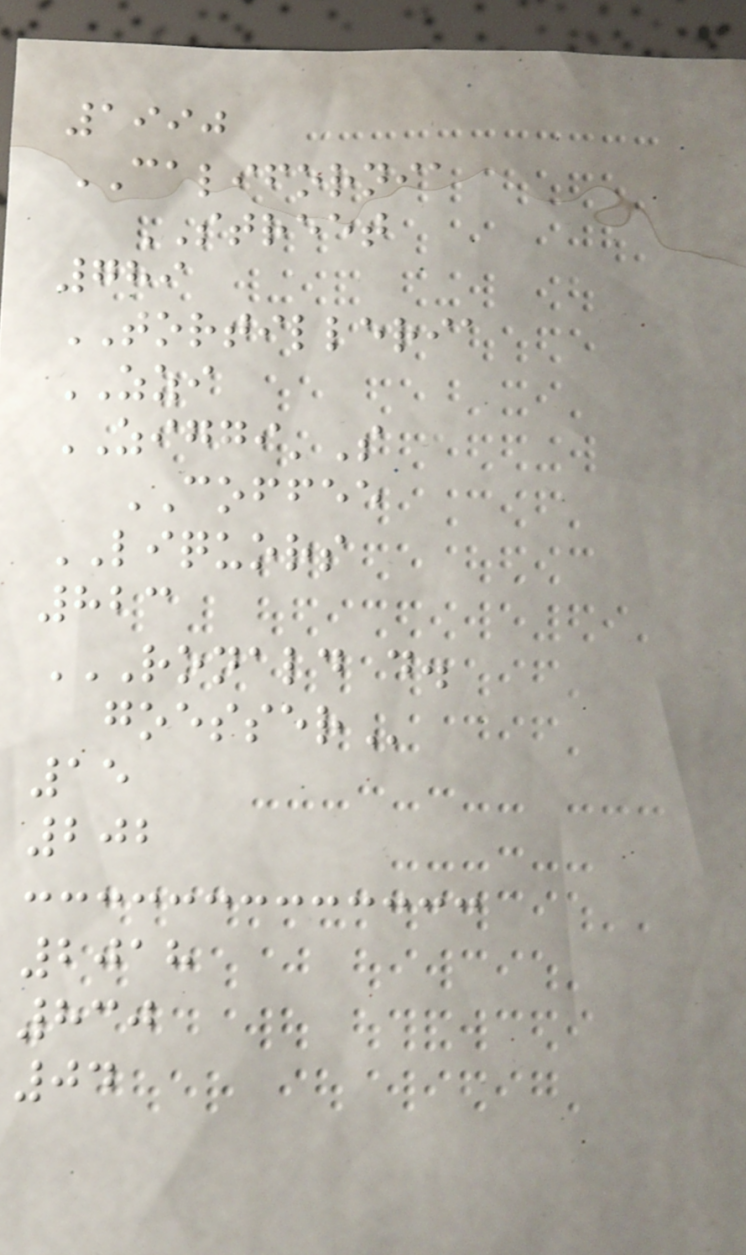1990
CALIFORNIA
STREET
789
TORTILLERIA
ZZI
ZIGGI'S
COFFEE
LIQUORS
823
RONALD D.
GOESSER
15
202
2018
830
04
